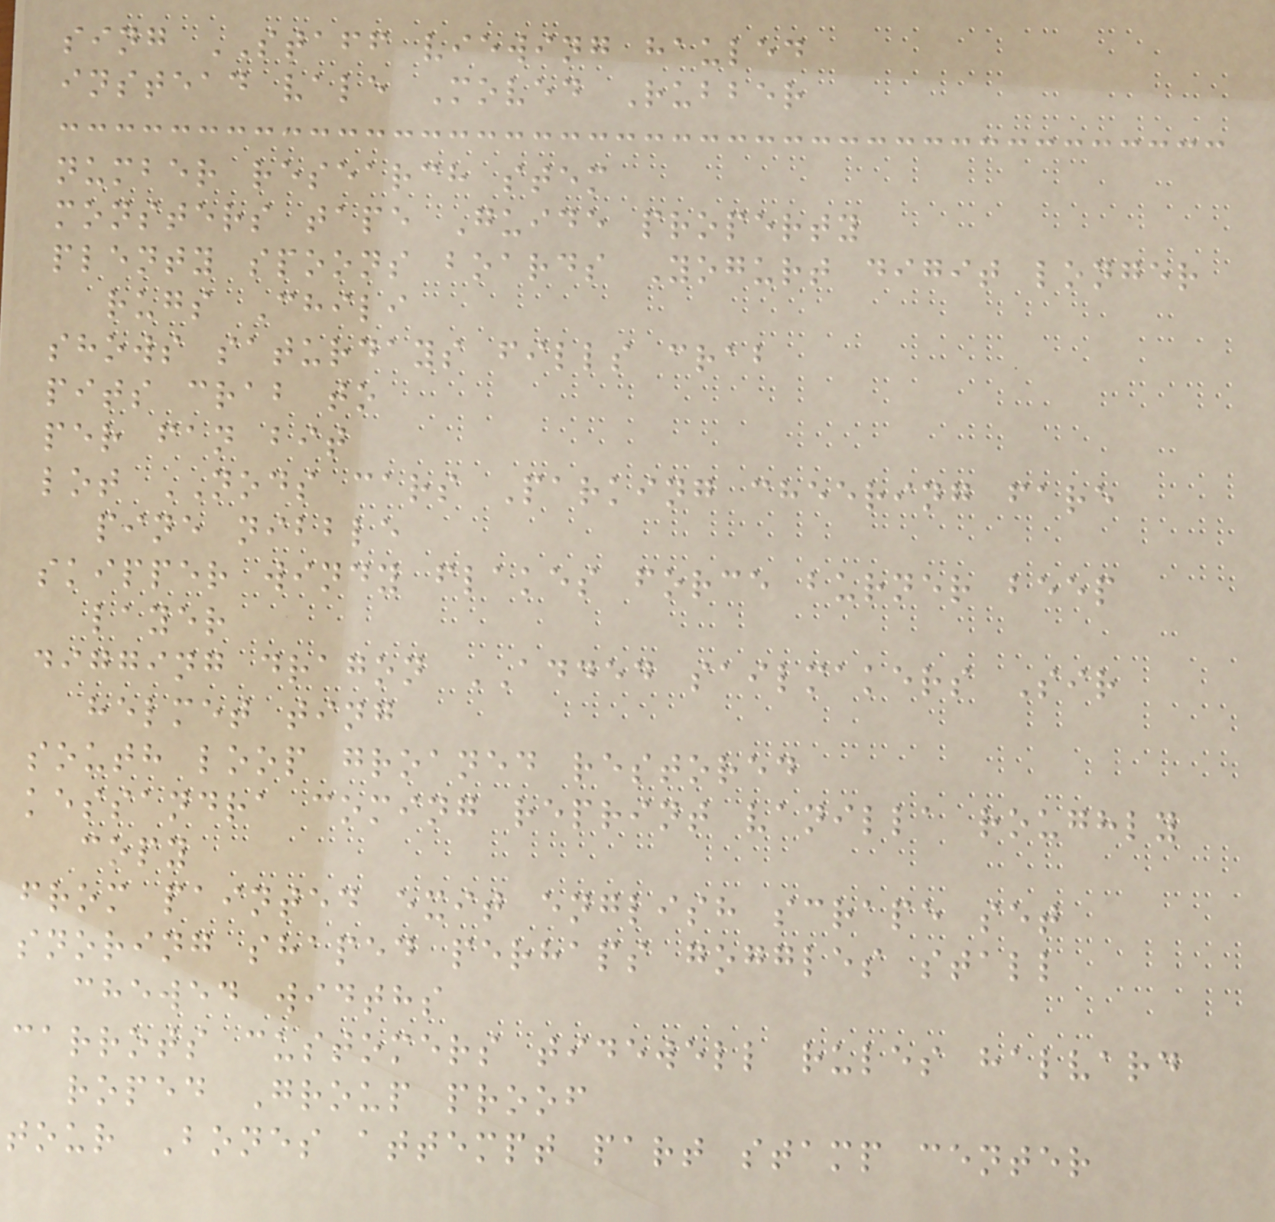sing STAFF viewing hauled
instead vale Moved Rubber
number research stem
monsters tape Guide property
plenty spoons boards Yogurt digit longer
rugs Chili
shows saturdays fills crab
pits crab to
per fan bit
lot NODS cars Parking cheering fare
pine nibble
skipper windy flakes force burner beep
layer
digging dragon ADDED sailmakers Sir
helmet ting
south loop groaned restored
kessandra coming reprint vanilla roughly
copy
from painted exit english scrape set
snoring shaped perhaps goggles stall
chewed widths
carrots customers tidewell rules halvard
roped Group proof
tour Bones attempt part stamp center
